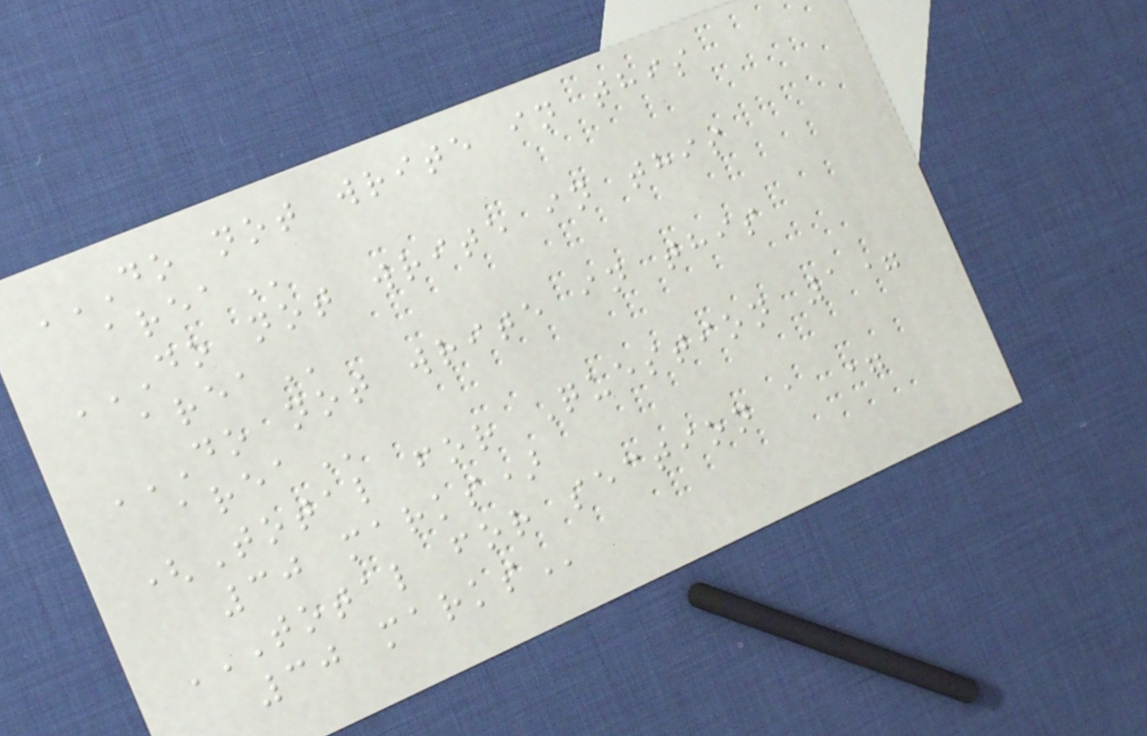DO NOT WRITE IN THIS
AREA
DO NOT WRITE IN THIS
AREA
DO NOT WRITE IN THIS
AREA
(Total for Question 1=
30 marks)
TOTAL FOR SECTION A =
30 MARKS
